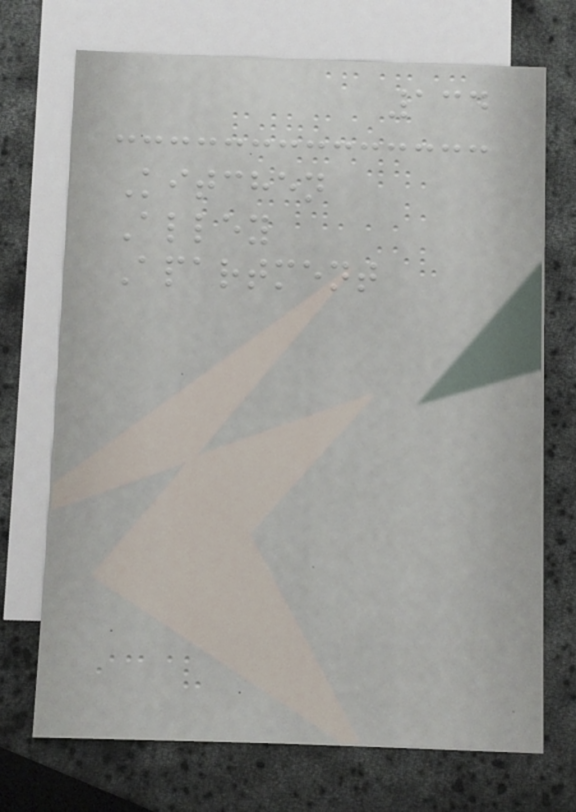134
Kitchen
Alley
Apartment
